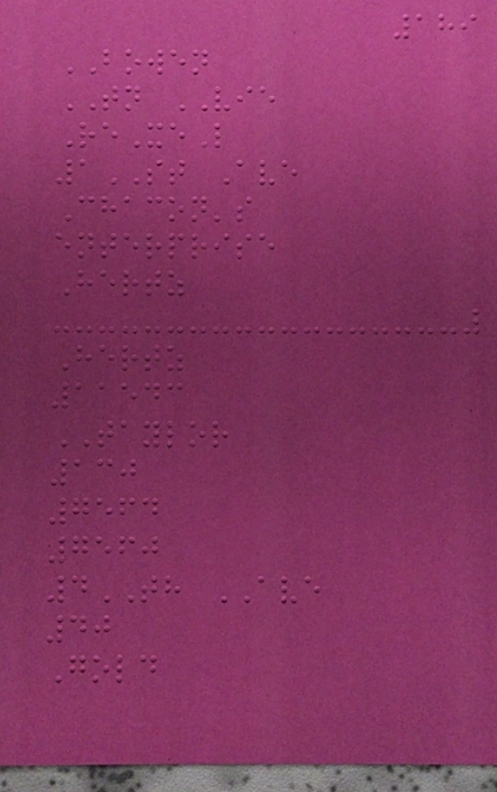189
BOWEN
TN VIE
ReXeL
1ST Ave
Chacon's
enterprise
Hertz
Hertz
11543
TAYLOR
130
7564
7560
4TH AVE
40
Gold
